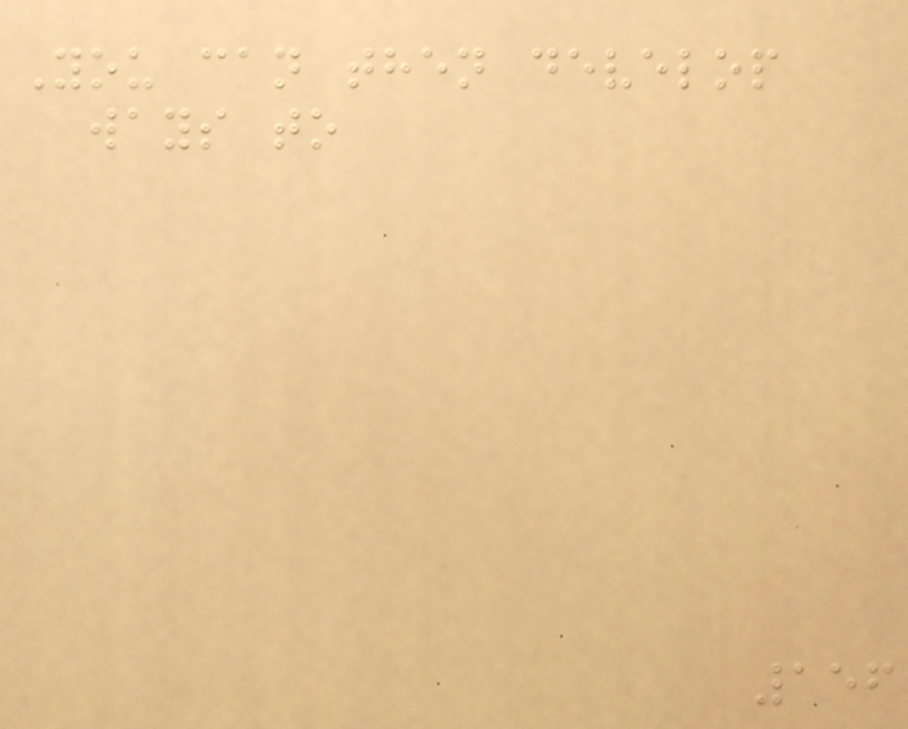You can then develop
ways to
156
